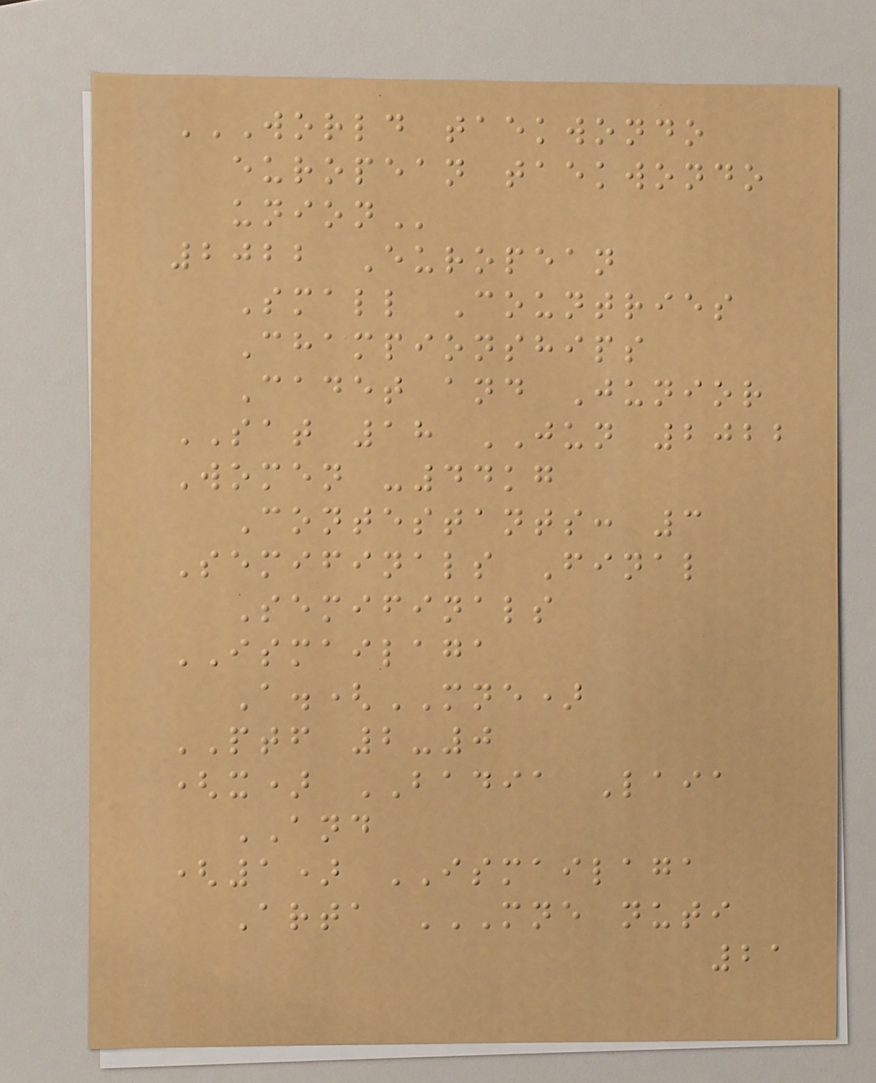WORLD TAEKWONDO
EUROPEAN TAEKWONDO
UNION
2022 European
Small Countries
Championships
Cadet and Junior
SAT 18 JUN 2022
Women -44kg
Contestants: 3
Semifinals Final
Semifinals
ISMAILAGA
A.(MNE)
PTF 2-0
(x) BADIA Laia
AND
(1) ISMAILAGA
Arta MNE NUTI
21
